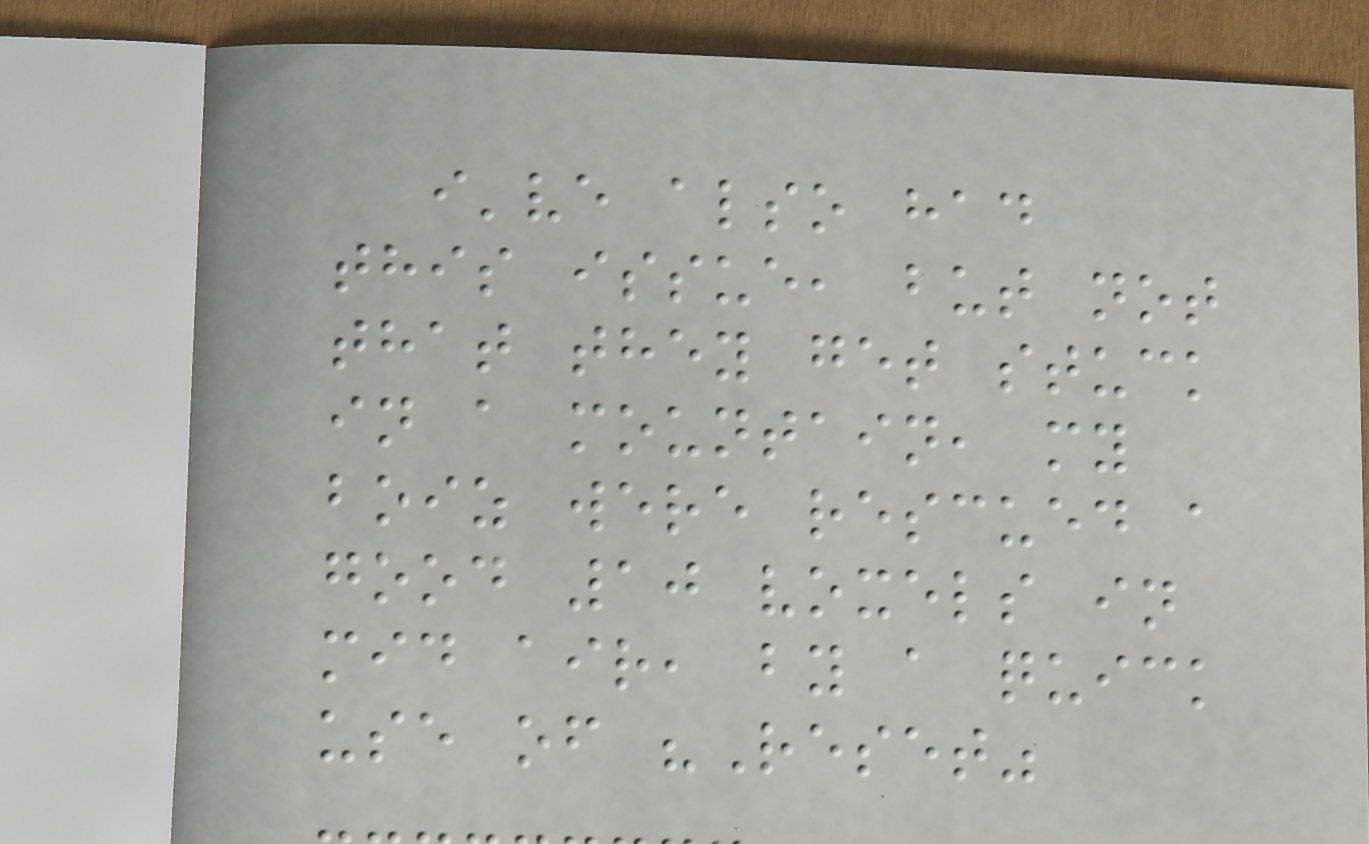i've also had
this issue, but not
that they get stuck
in a mountain, my
boiz were rescued a
good 10 voxels in
mid air, by a quick
use of "Reset"
